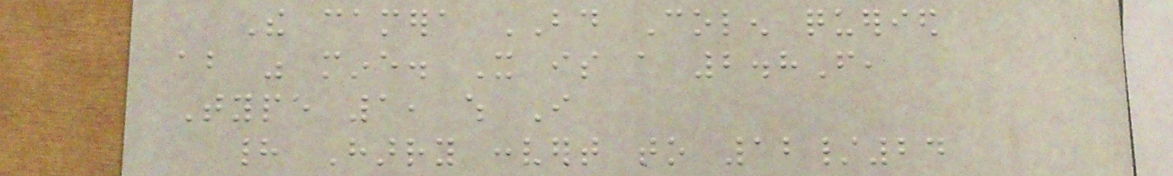The camera BD Colen queried
about was mine. It is a 2.8F,
Type 1, which I
had Harry convert to 12/24
